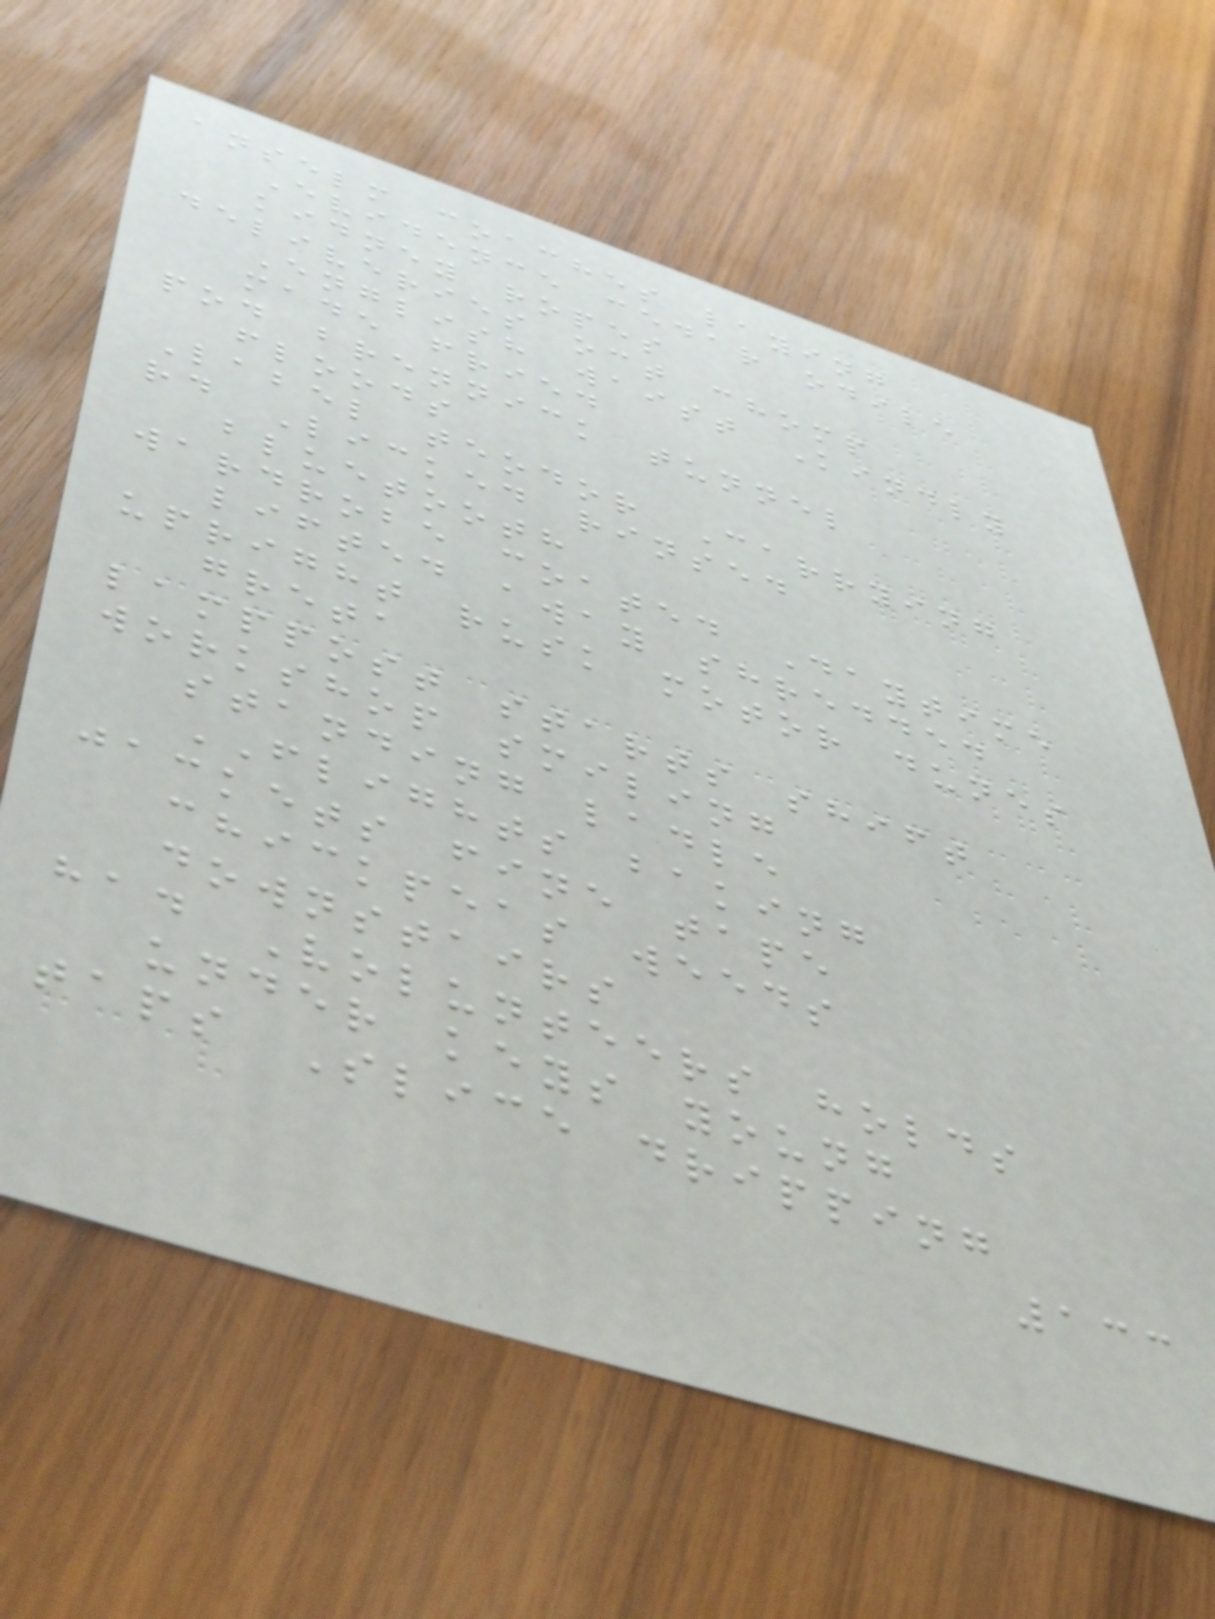anselm coaches laying
Evidence cedar odile
kidney ropes
deliveries oct chomp
English waist Kindly
made fried
pod brennick tunnel
floods
Label teodor Carrying
rd Licked rinsed
bluetooth
wardrobe coated Daytime
lifted away shredded
upright rusk motor dunes
greta
lamppost starts shift
workshop smiling
standing ladle
FLIGHTS baking
jackets fine tape
chickpeas weeds
downstairs
had Volunteers holds
under keys young
taps Slice dripping
133
